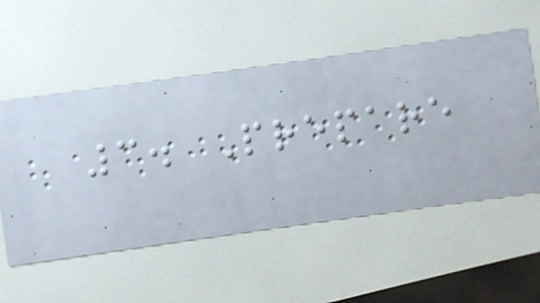3. Prepare
